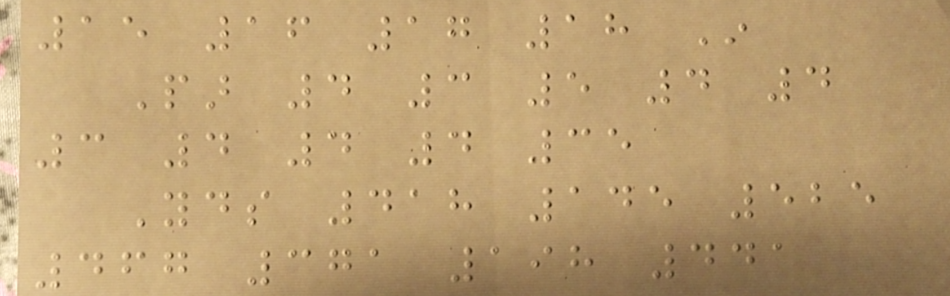15 16 17 18 In
Par 4 3 5 4 4
3 4 4 4 35
Yds 418 145 525
467 371 198 441
